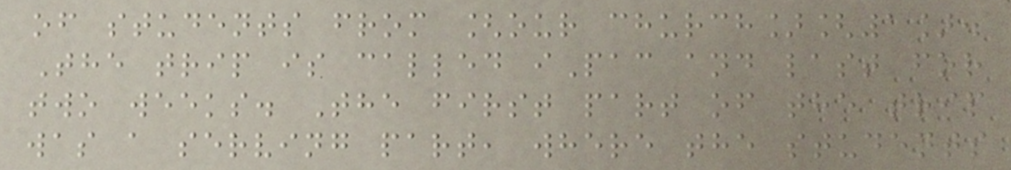of students from [our church][1].
The trip is called iPac and last for
two weeks. The first part of the trip
was a serving part, where the students
